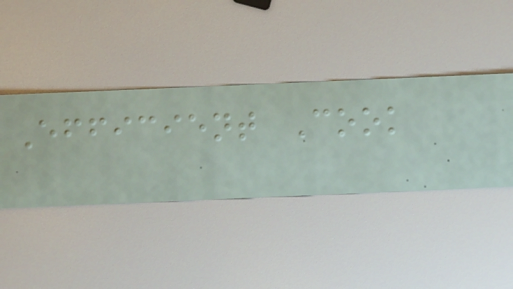Efficient Cook
